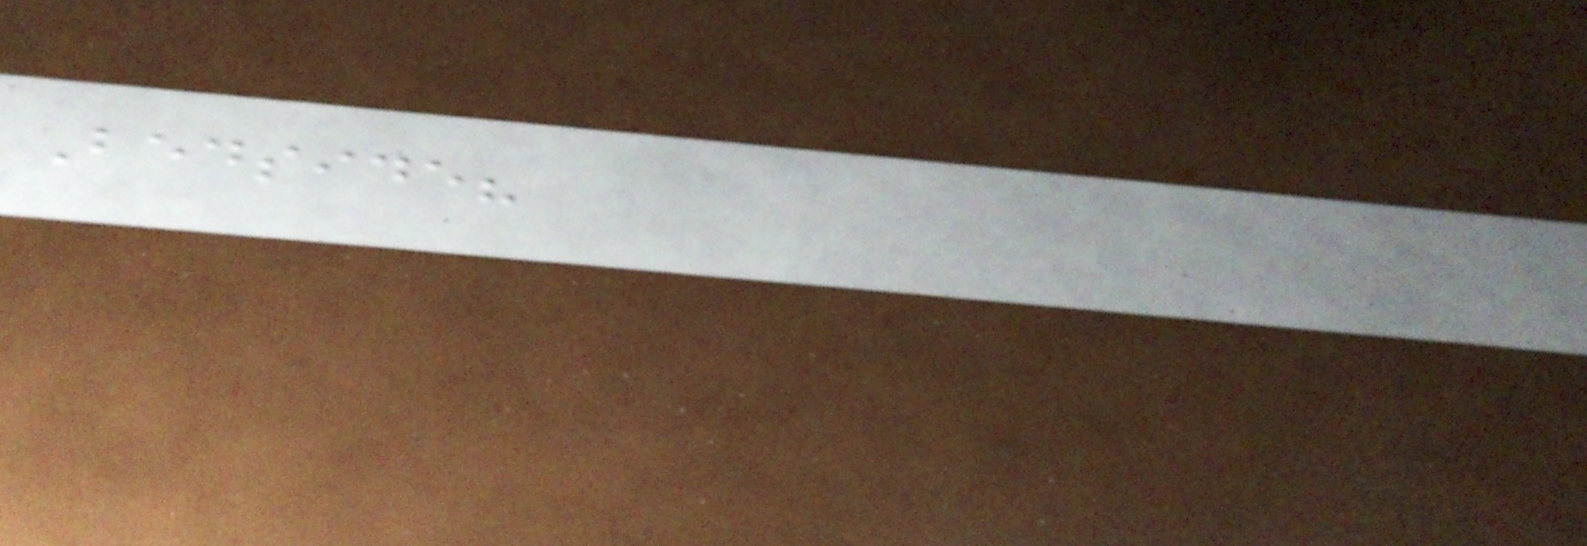Bedside?
